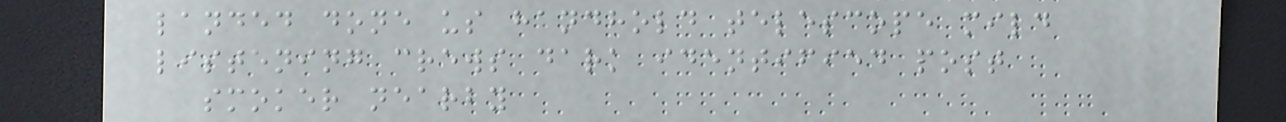landed done us handhold telescope mild
listening crews dark identified post
smoker nearby
